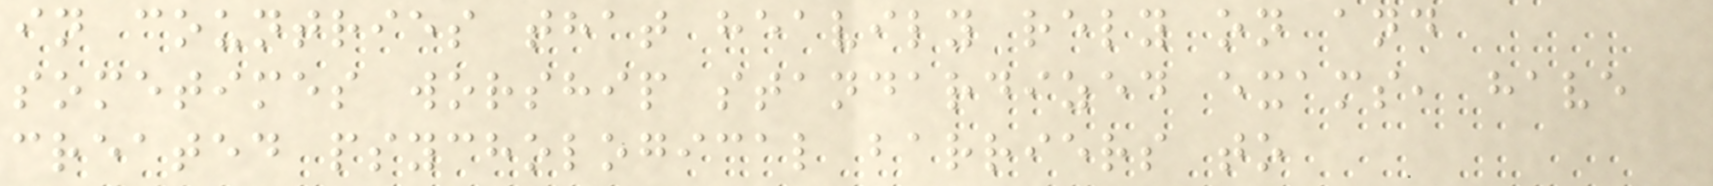in countries that heavily rely on and
sometimes worship standardized exams, have
created psychological barriers to
